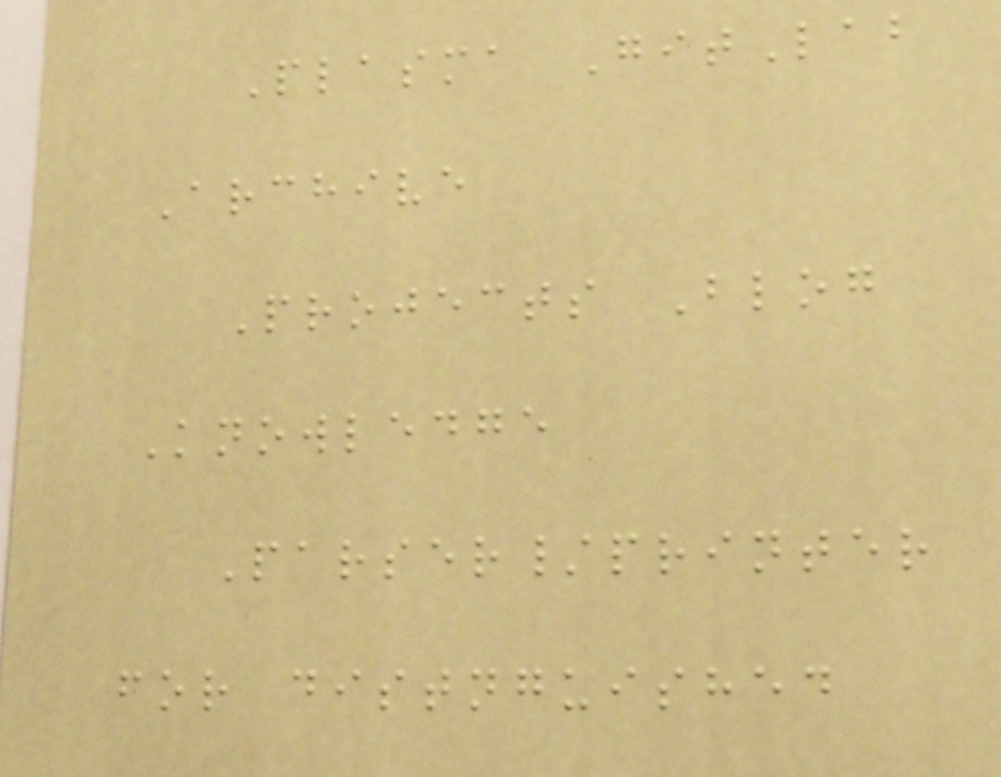Plasma GitLab
Archive
Projects Blog
Knowledge
Parser/printer
for distnguished
